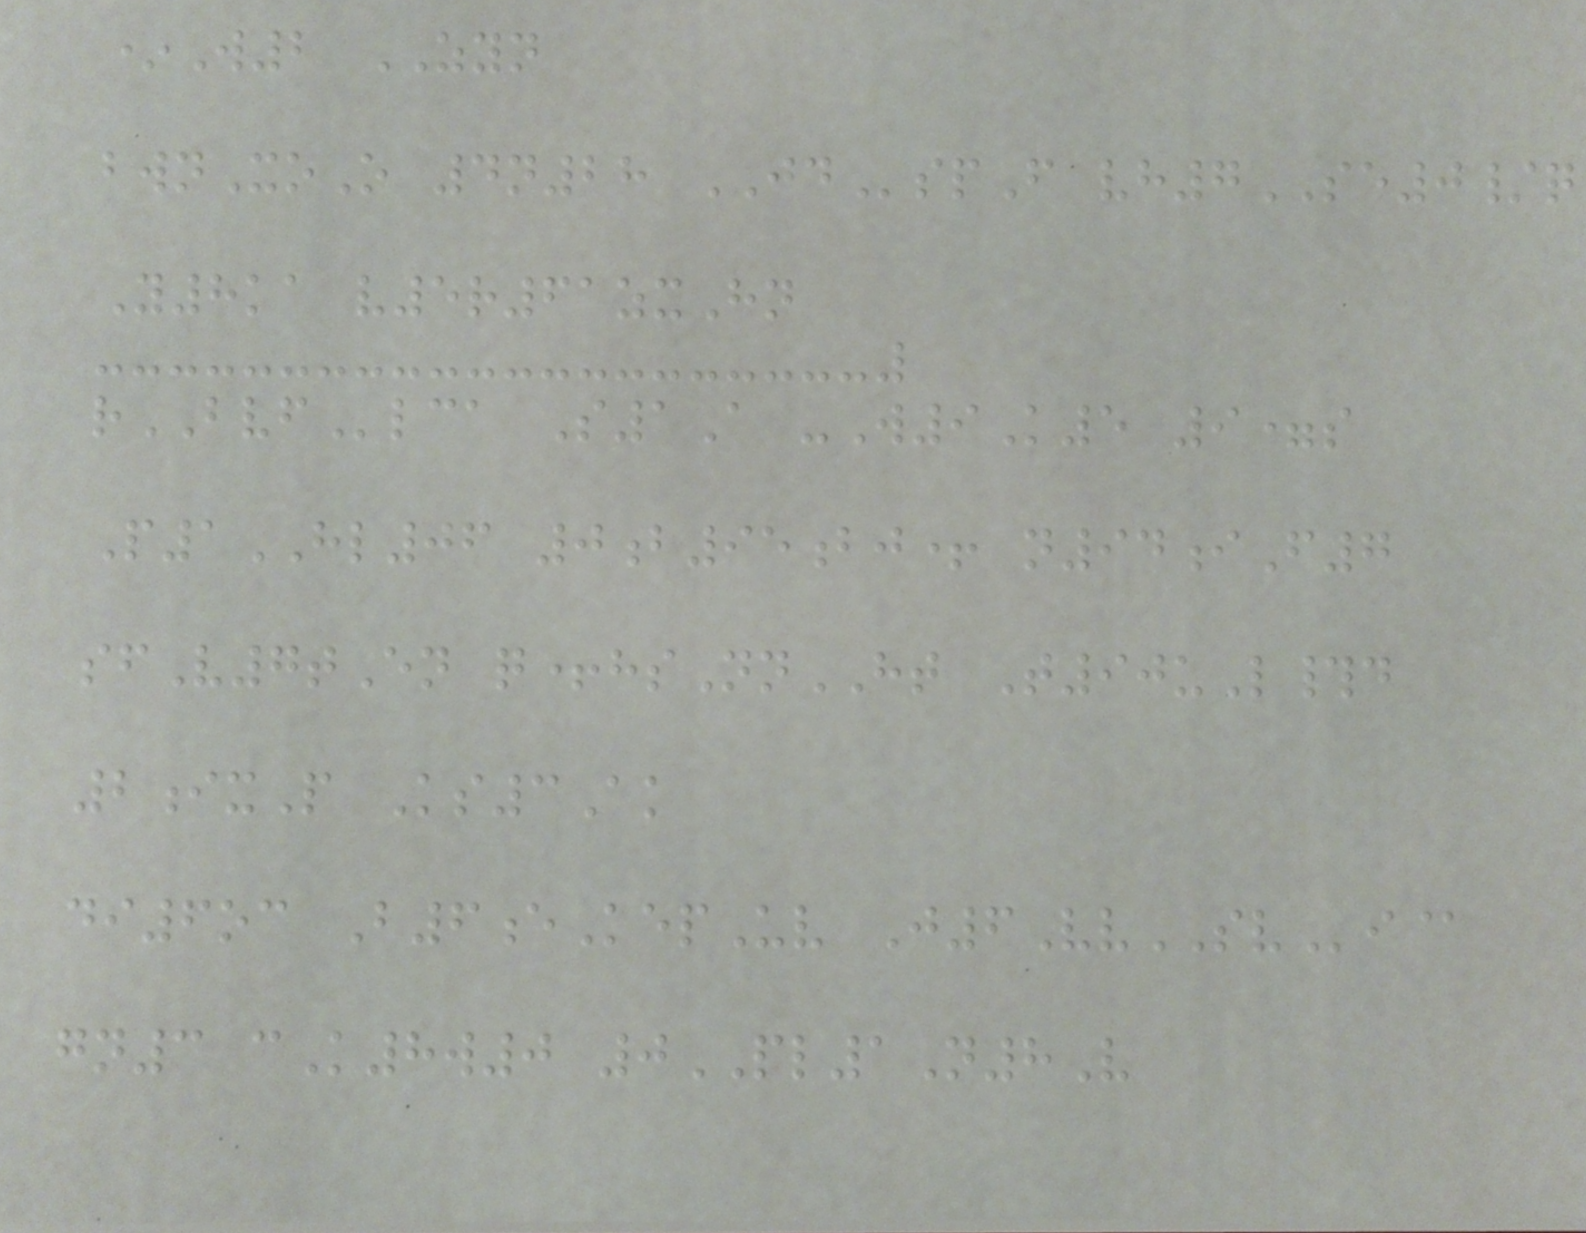*W2 ZYN
bwnXoO 4n28 JDspF vh7SE0/q
Y8ka v5r61zxHn
rBVFlca S1A -W9K5 9=s
P1HL06 0b95bj+ n94iF7
sfV7tEn q+hsNnHT T90uL#d
2ixP Ks3Ak
di6oc B6eKepUv J6VvSVi@
gn3 cK8w0 0PL1N8V
